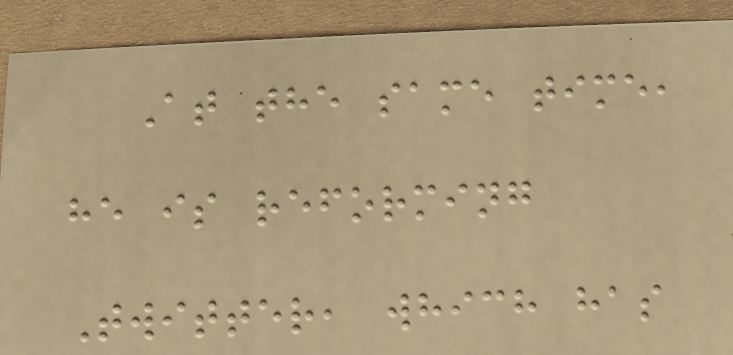At the same time,
he is reforming
Twitter, which has
